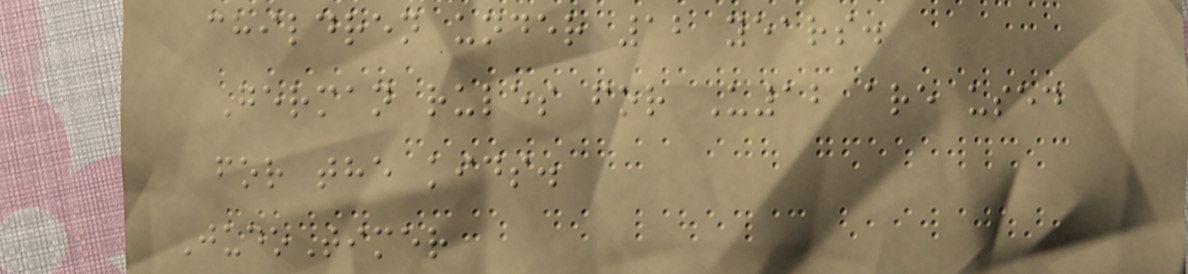children under 12 years.
German rules for U12 are used
for the kids.
JudoTimer
